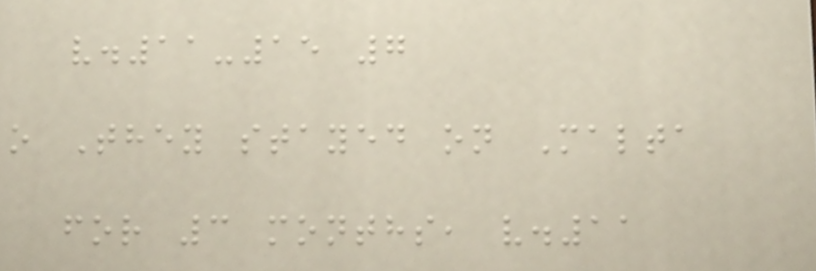v.11-15 7
o They stayed on Malta
for 3 months, v.11
